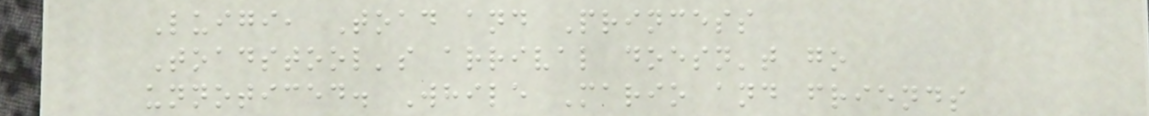Luigi, Toad and Princess
Toadstool's arrival doesn't go
unnoticed. While Mario and friends
